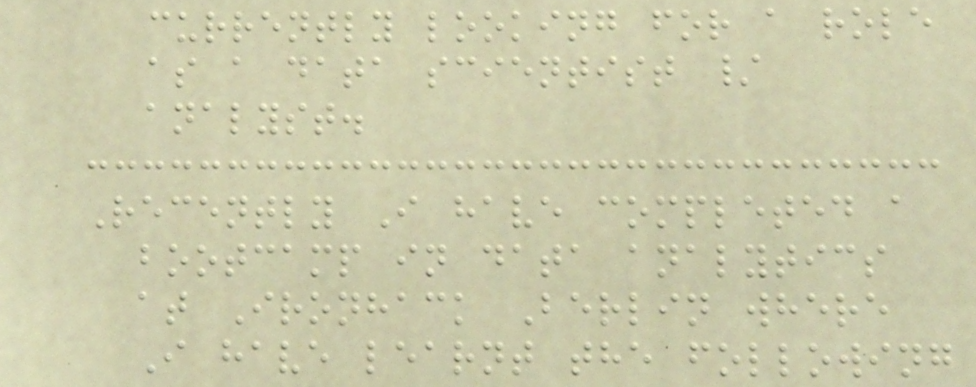currently looking for a role
as a data scientist /
analyst.
Recently I have completed a
bootcamp in data analytics
at Ironhack Berlin where
I have learnt the following
